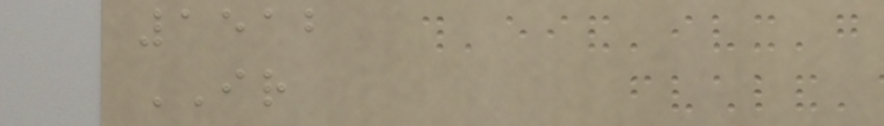1512
IR
